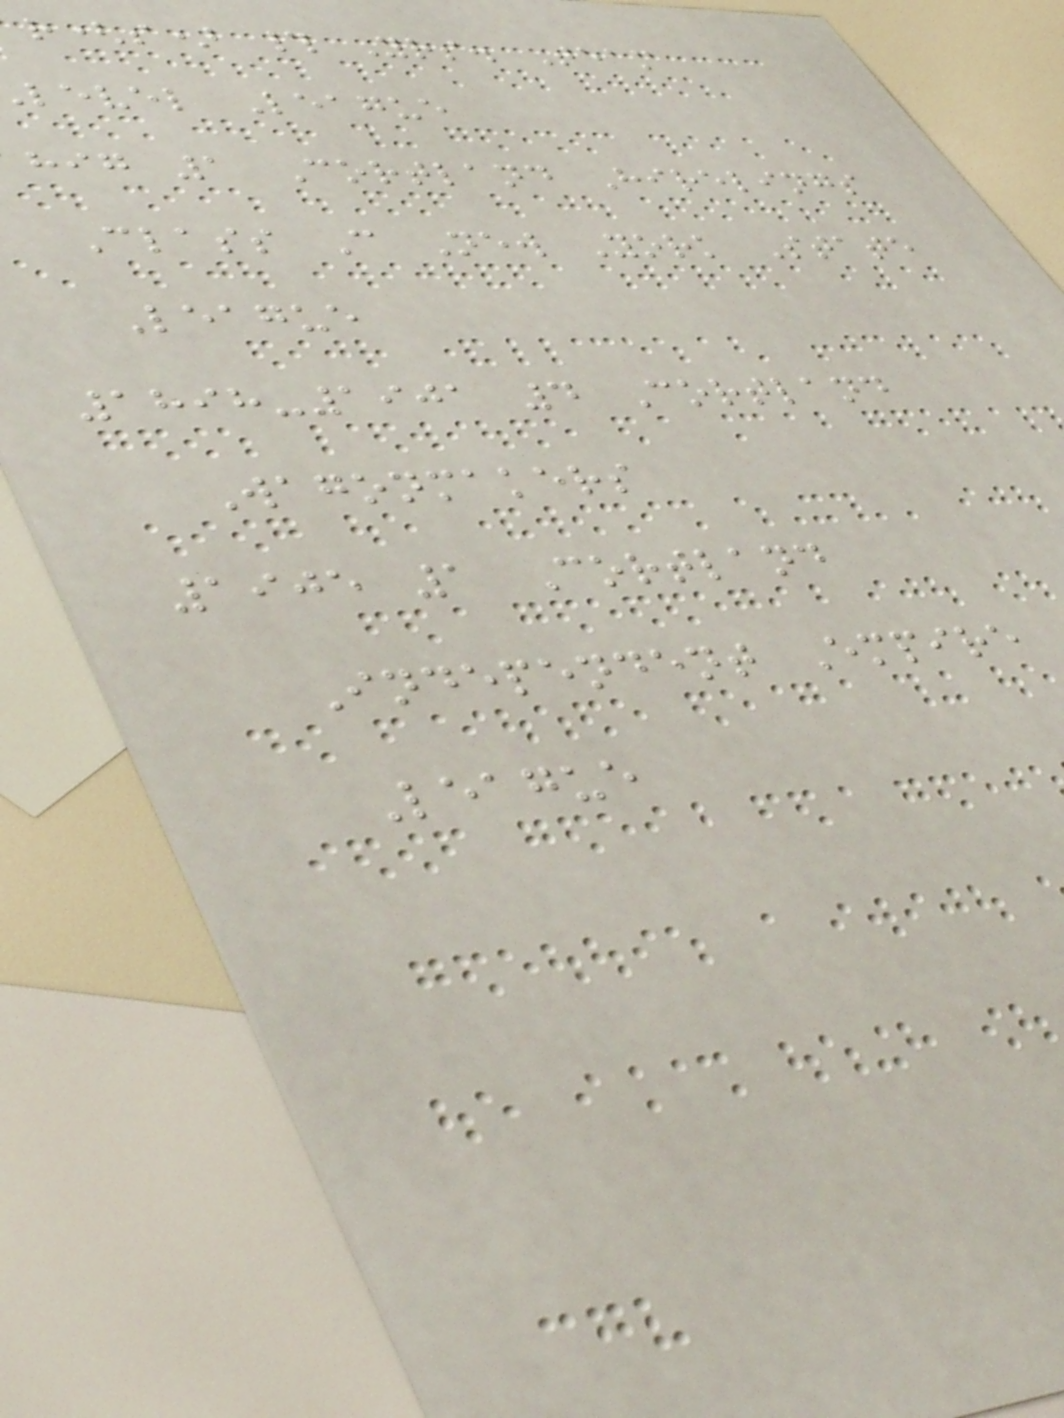r(s) # Yrs. Team
level League
hig 1 Cortland Hirelings
Class C New York State
League
1898-1901 4 Cortland
Wagonmakers
1905 1 Cortland
Independent Empire
League
